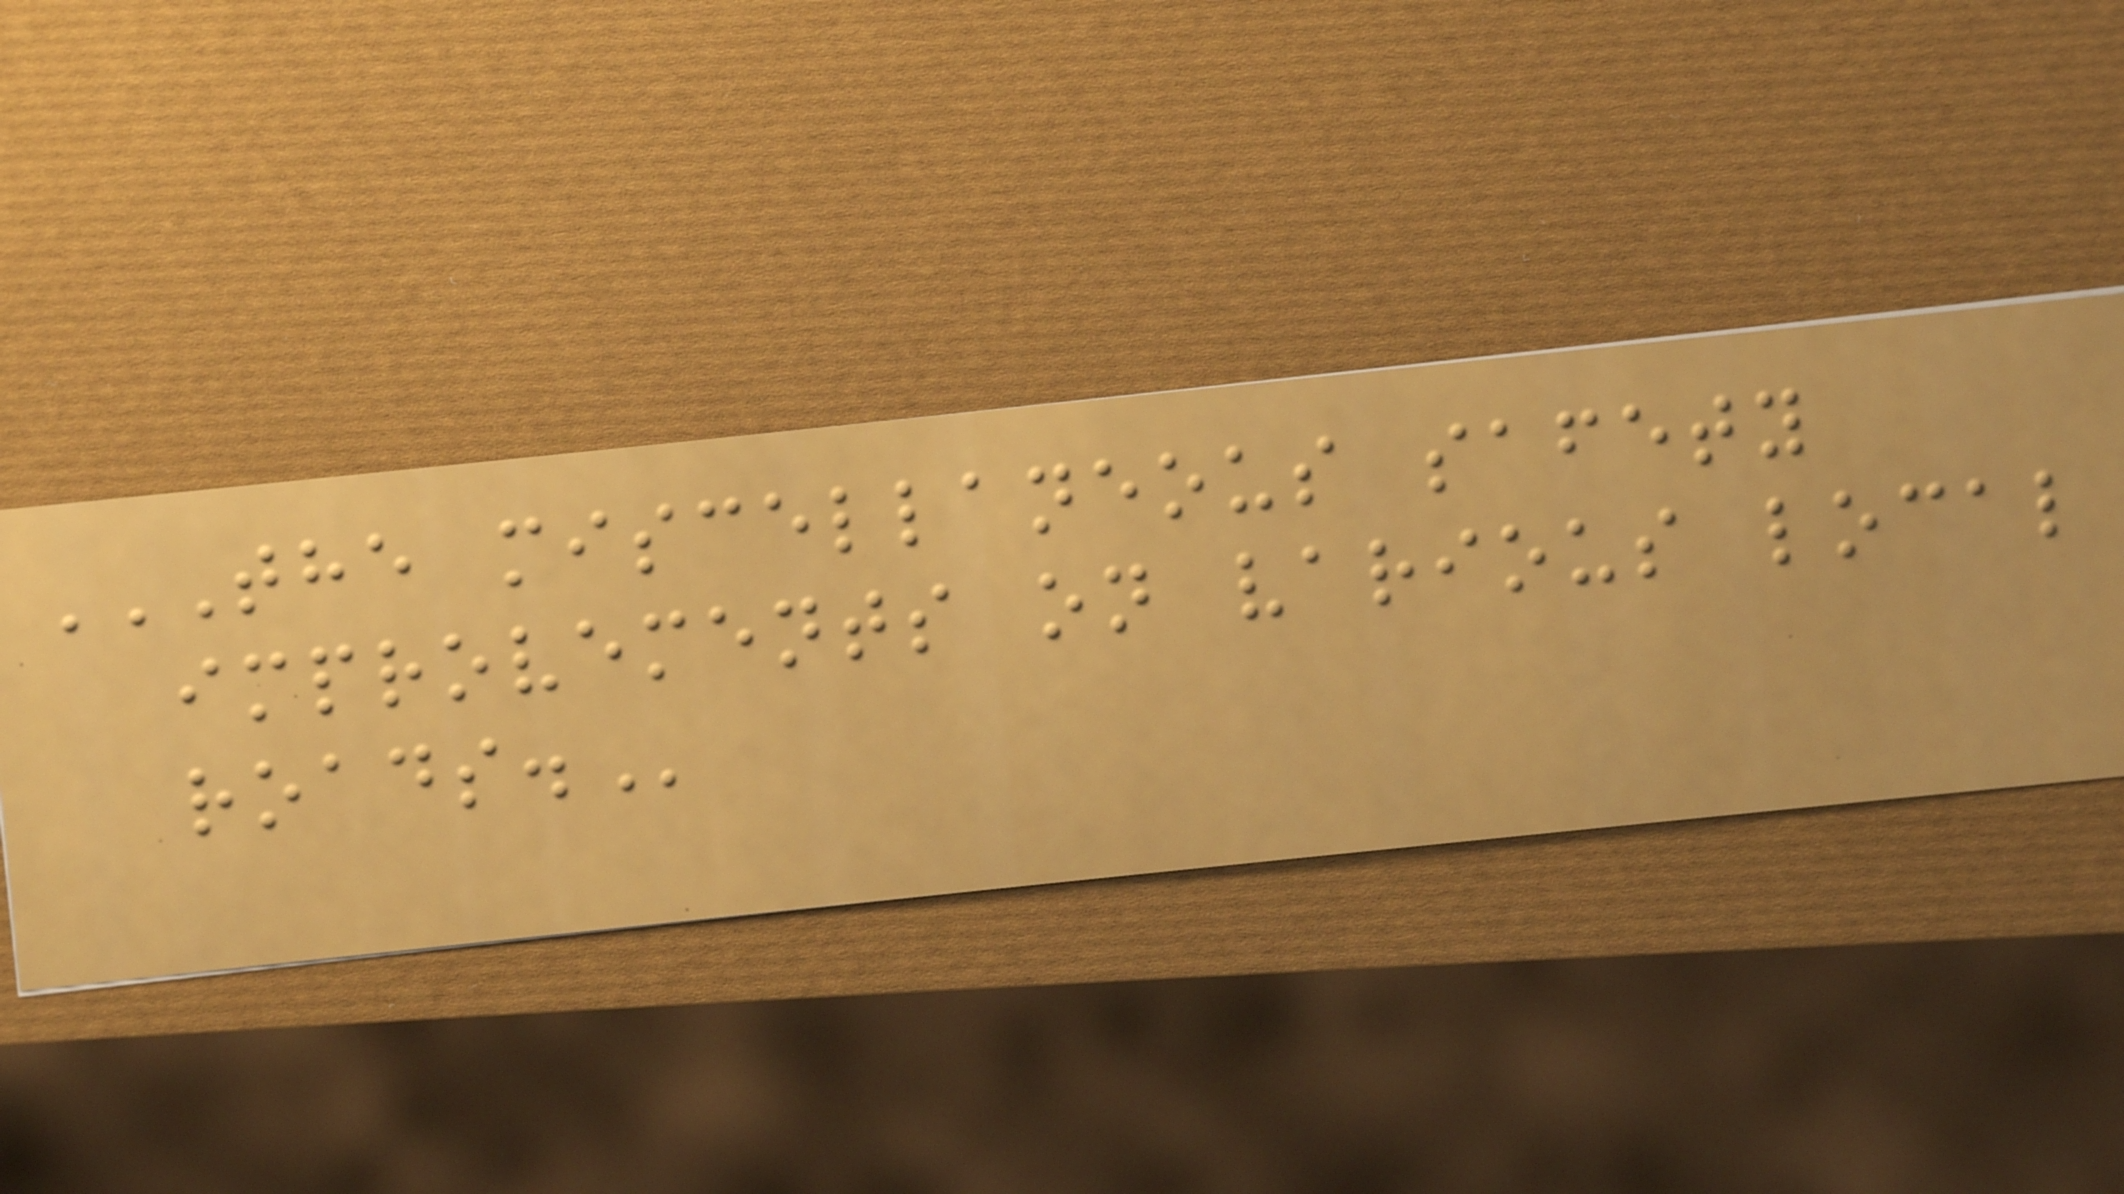THE MISCELLANEOUS SAFETY
IMPROVEMENTS ON VARIOUS LOCAL
ROADS.
